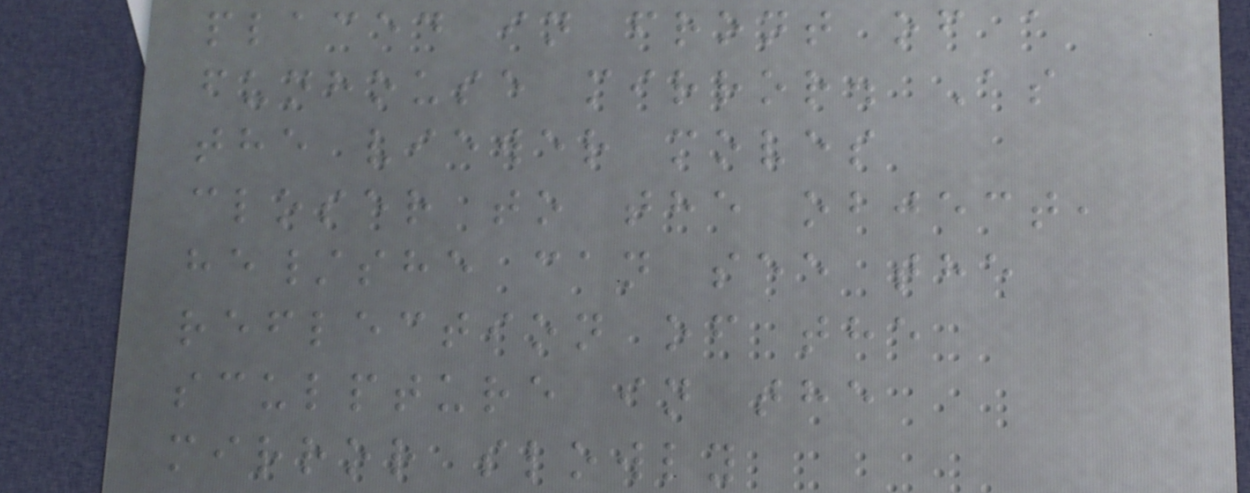placed in front of a
funhouse mirror. As
the viewer moves
closer to the object,
he/she can see the
reflection of the
sculpture in the
mirror slowly
